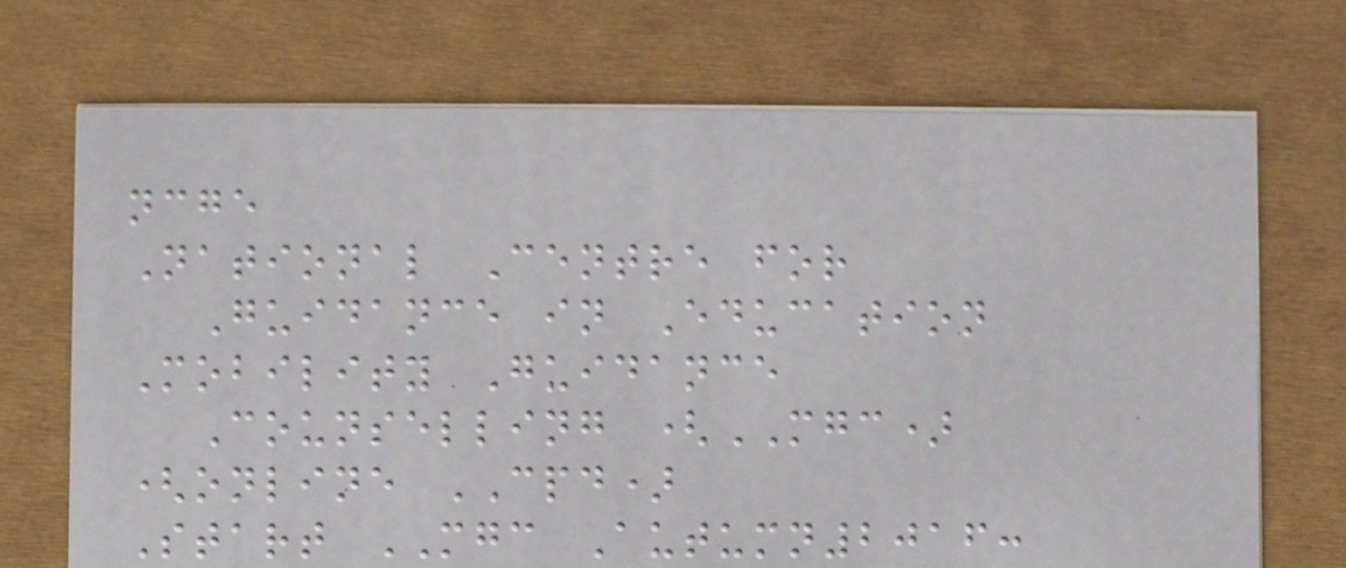ncge
National Centre for
Guidance in Education
Mobility Guidance
Counselling (MGC)
(online CPD)
Start MGC Autumn2016:
